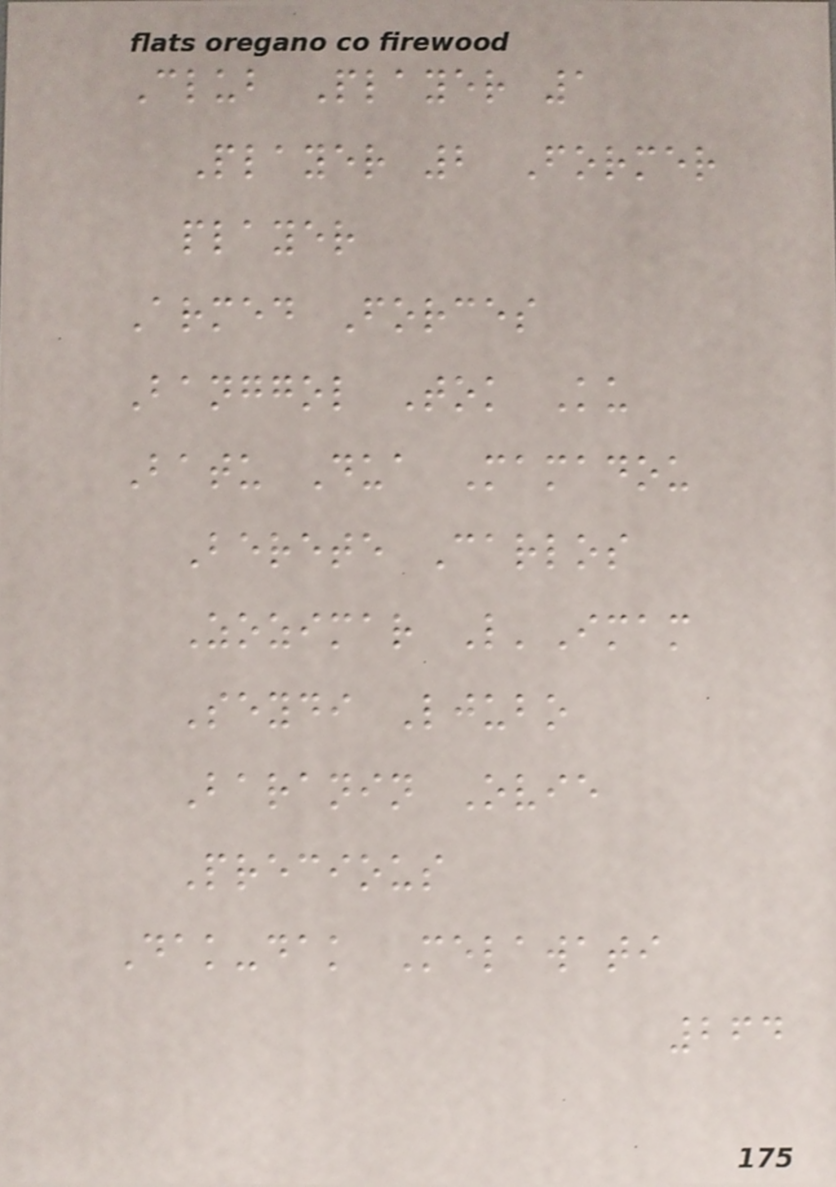Club Player 1
Player 2 Former
player
Armed Forces
Banggol Tok Ku
Batu Dua Mamadou
Berete Carlos
Zozimar L'Imam
Seydi Ljubo
Baranin Ovie
Precious
Dak-dak Melawati
264
